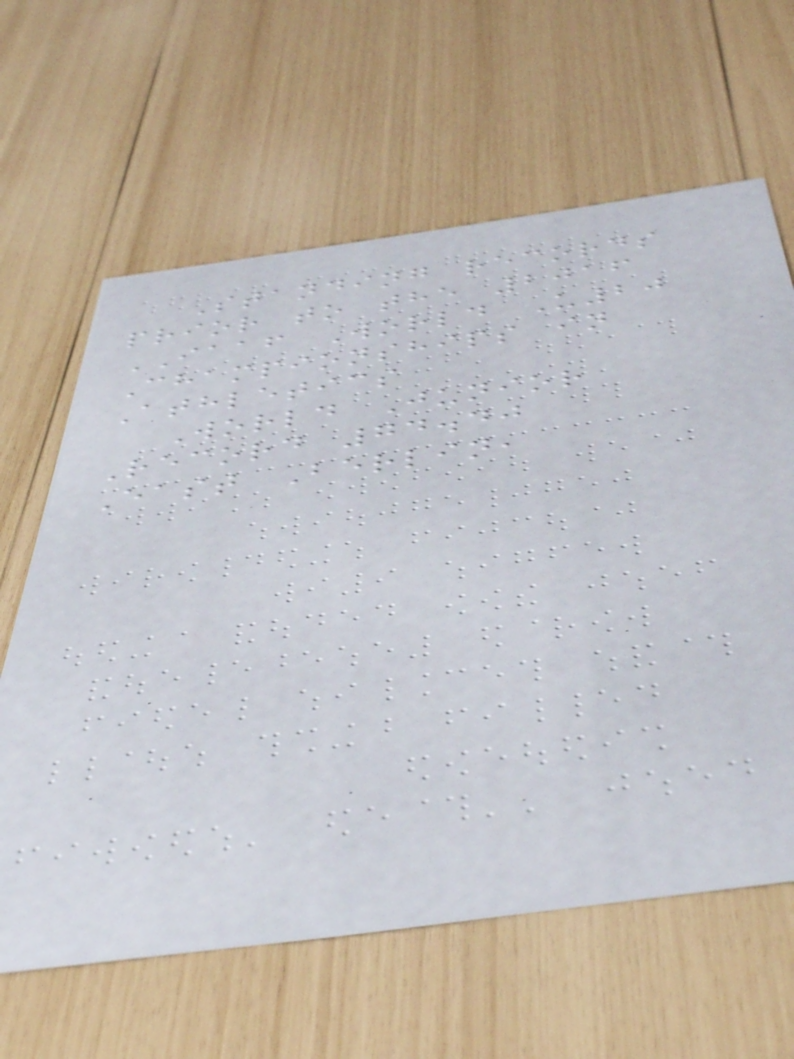Standing records
prior to the 2016
IAAF World U20
Championships in
Athletics
World Junior
Record 74.40
East Berlin,
